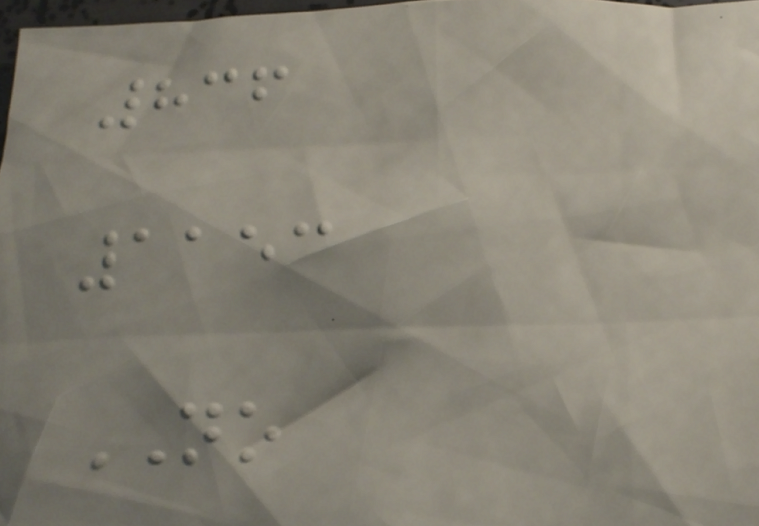836
1153
NO
